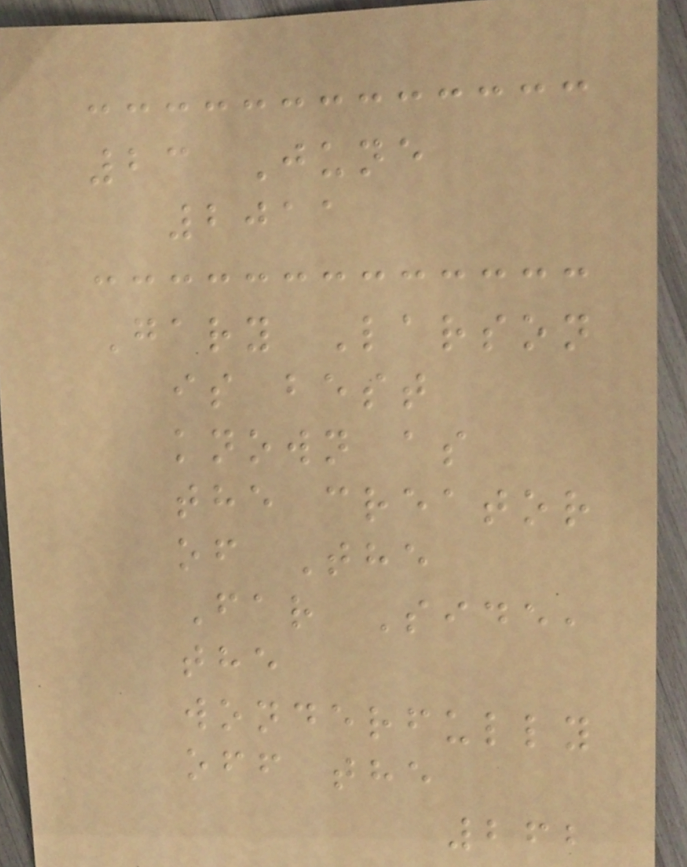23 June
2011
Gary Larson
is best
known as
the creator
of The
Far Side,
the
wonderfully
off the
262
